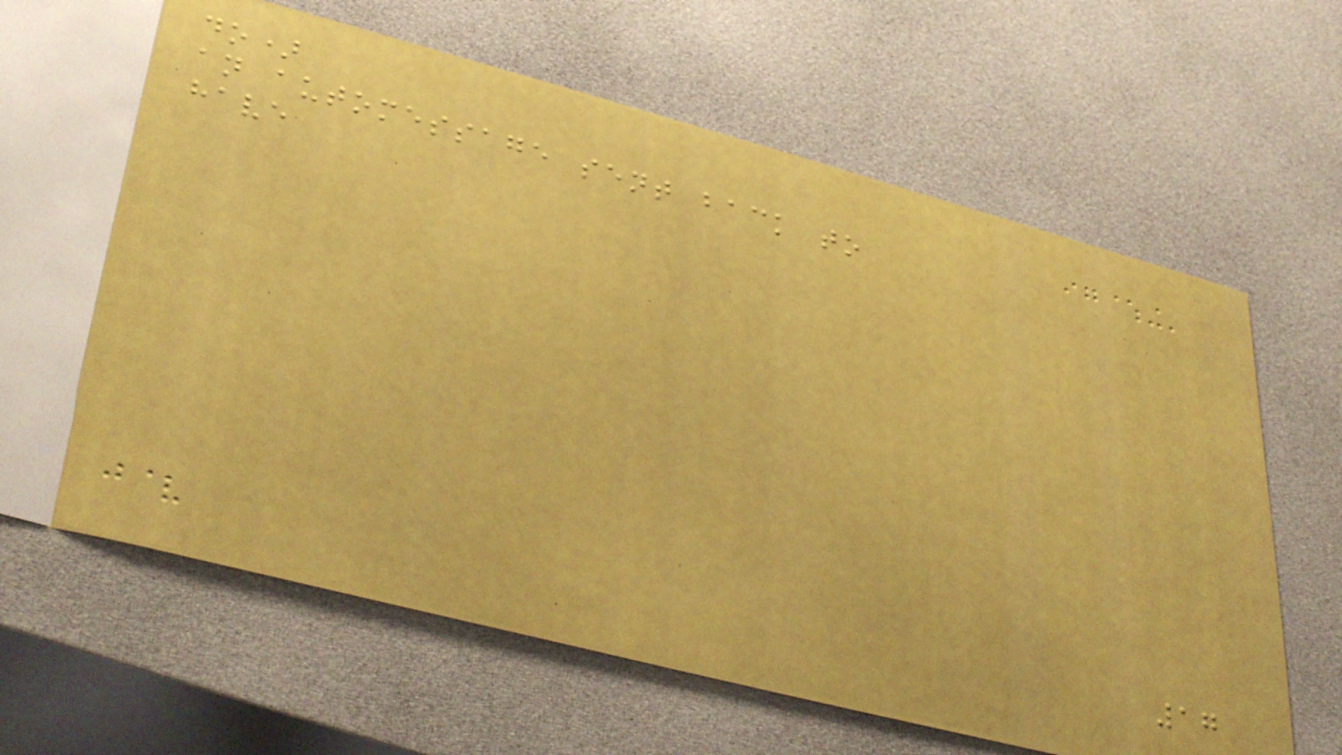do)
an automessage sent back to
have
17
